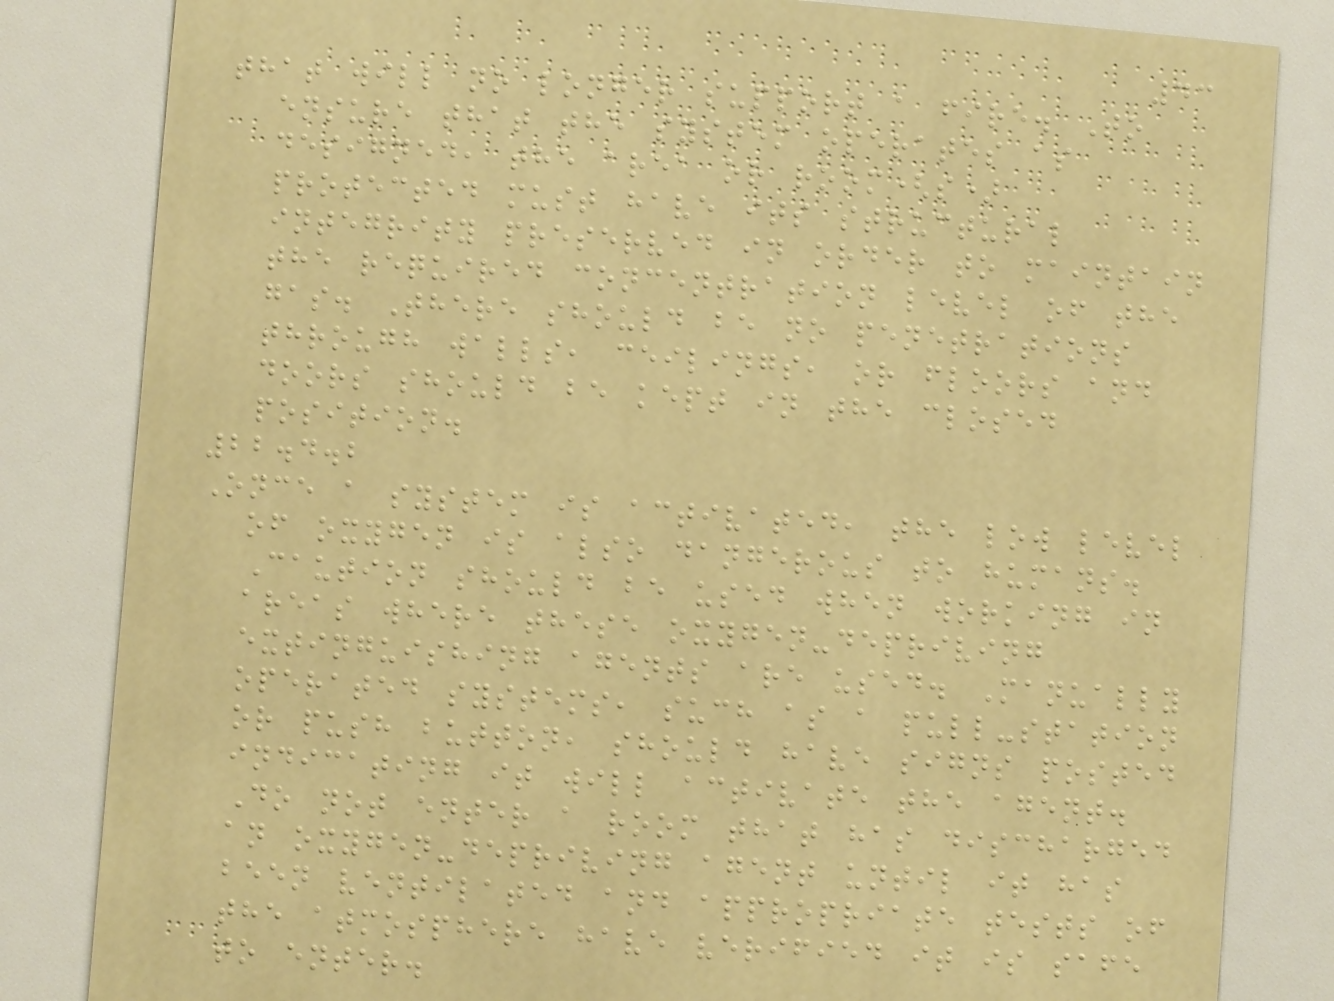43
that will no longer support a fire. To
ensure that the system operates as
designed, the area or room(s)
protected must have its structural
integrity preserved in order to maintain
the required concentration level of the
gas. There should be no penetrations
through walls, ceilings, or floors and
doors should be kept in the closed
position.
22.4.2
Once a system is activated, the low level
of oxygen is also dangerous to humans.
Caution should be used when working in
areas where these oxygen-depriving
extinguishing agents are used. Manually
operated systems, such as a pull-station
or push button, should have signs posted
indicating it will activate the agent.
Do not enter a room that has discharged
an oxygen-depriving agent until it has
been ventilated and appropriate tests of
the atmosphere have verified it is safe
to enter.
